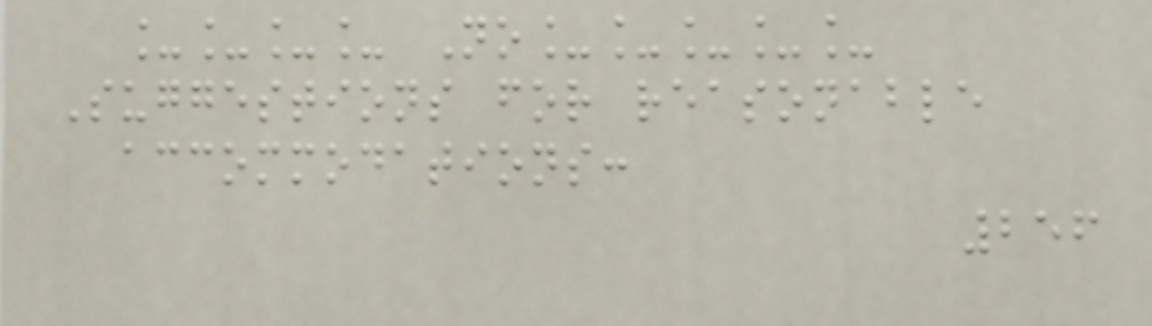____ No_____
Suggestions for reasonable
accommodations:
256
